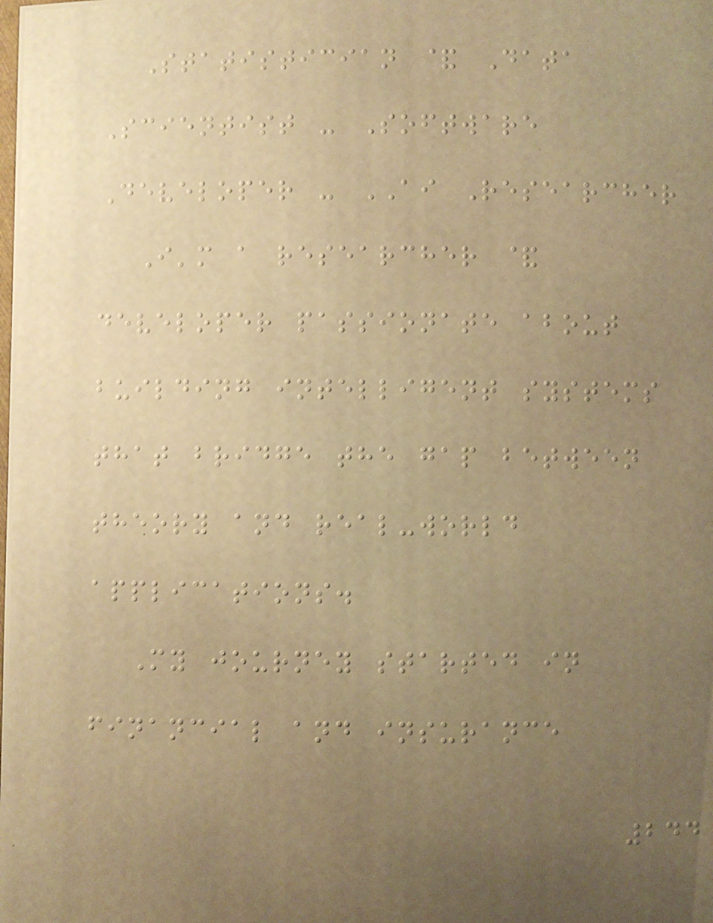Statistician & Data
Scientist - Software
Developer - AI Researcher
I'm a researcher &
developer passionate about
building intelligent systems
that bridge the gap between
theory and real-world
applications.
My journey started in
financial and insurance
244
